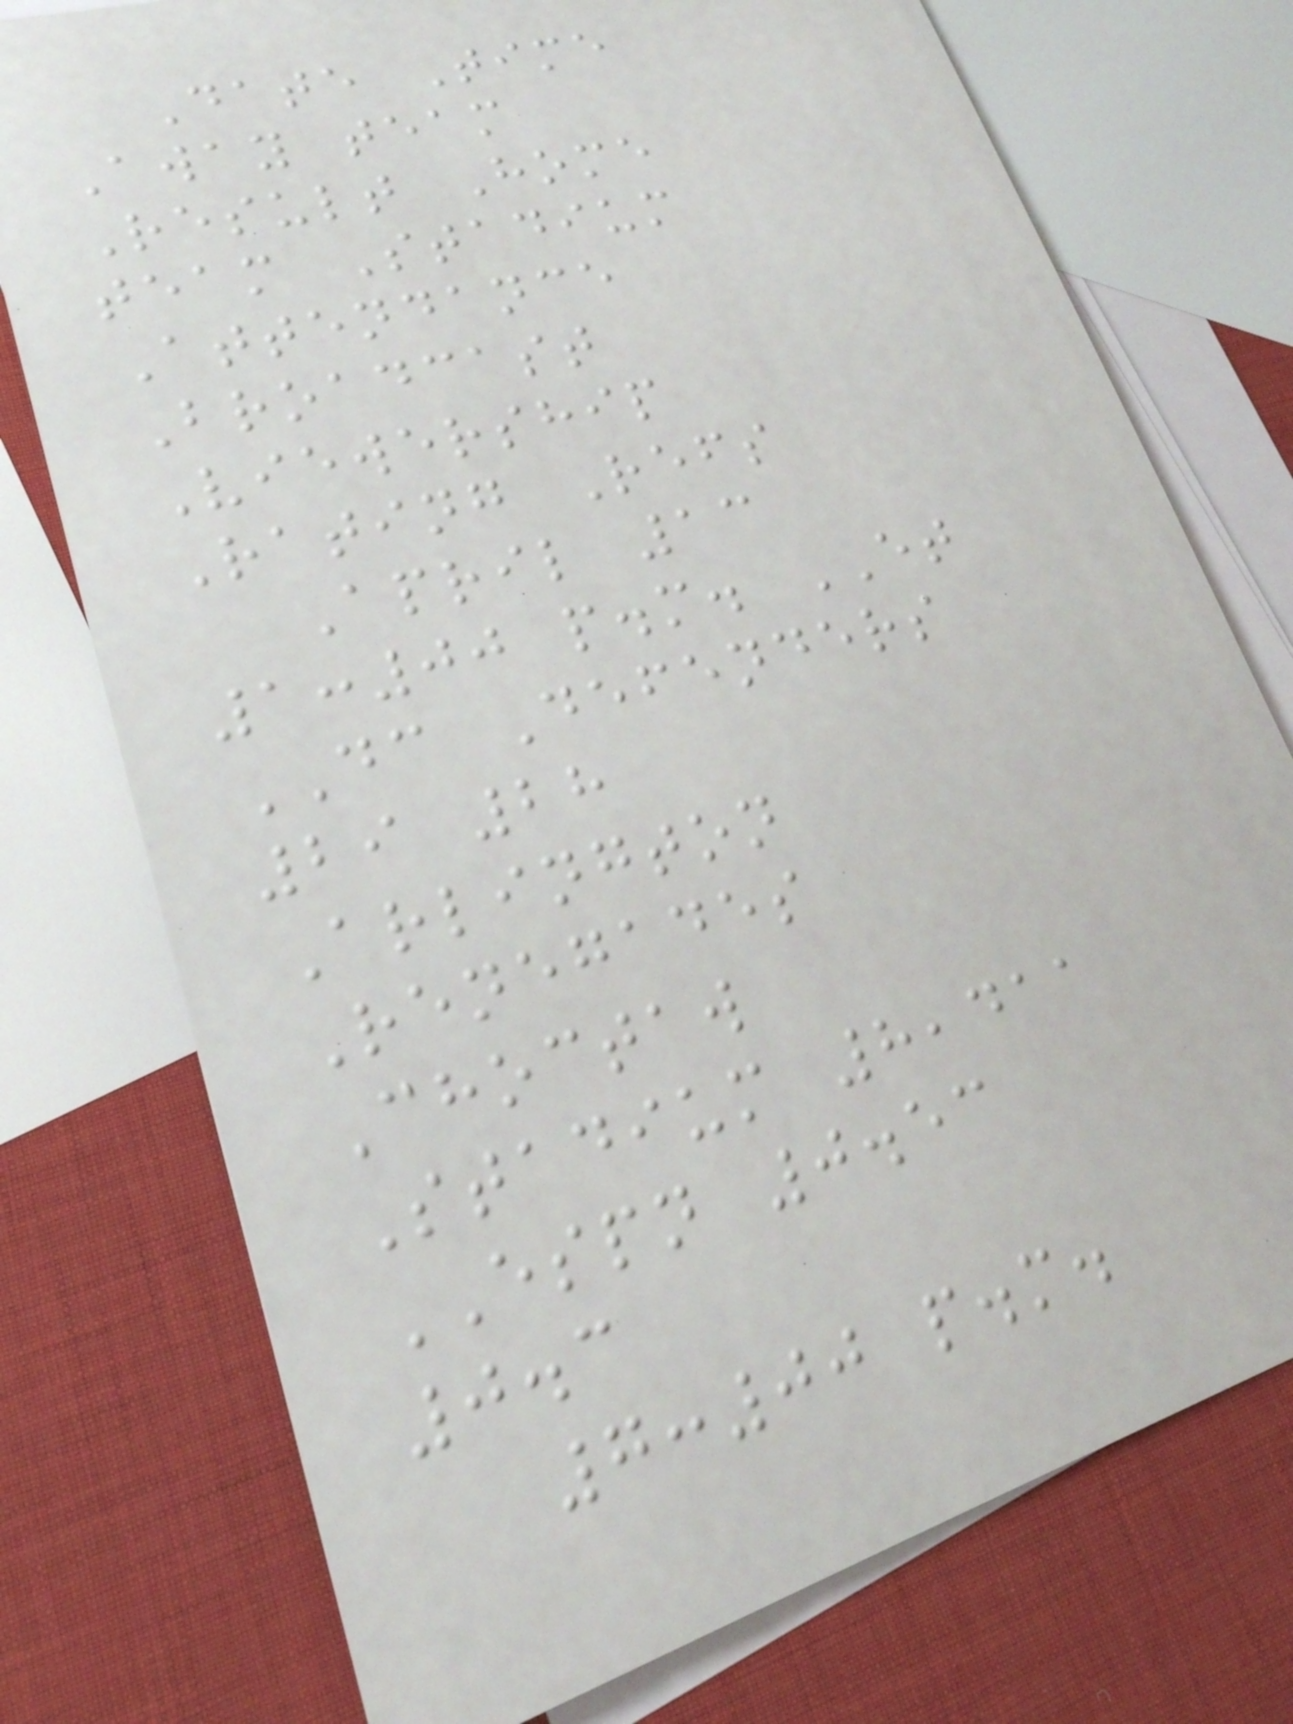Date Time
Away team
Result Home
team Stadium
Attendance
Broadcast
Viewership
Rating Refs
April 13
1:00 p.m. ET
DC Defenders
29 28
Arlington
Renegades
Choctaw
Stadium 8,411
ESPN 0.53
0.3
7:00 p.m.
